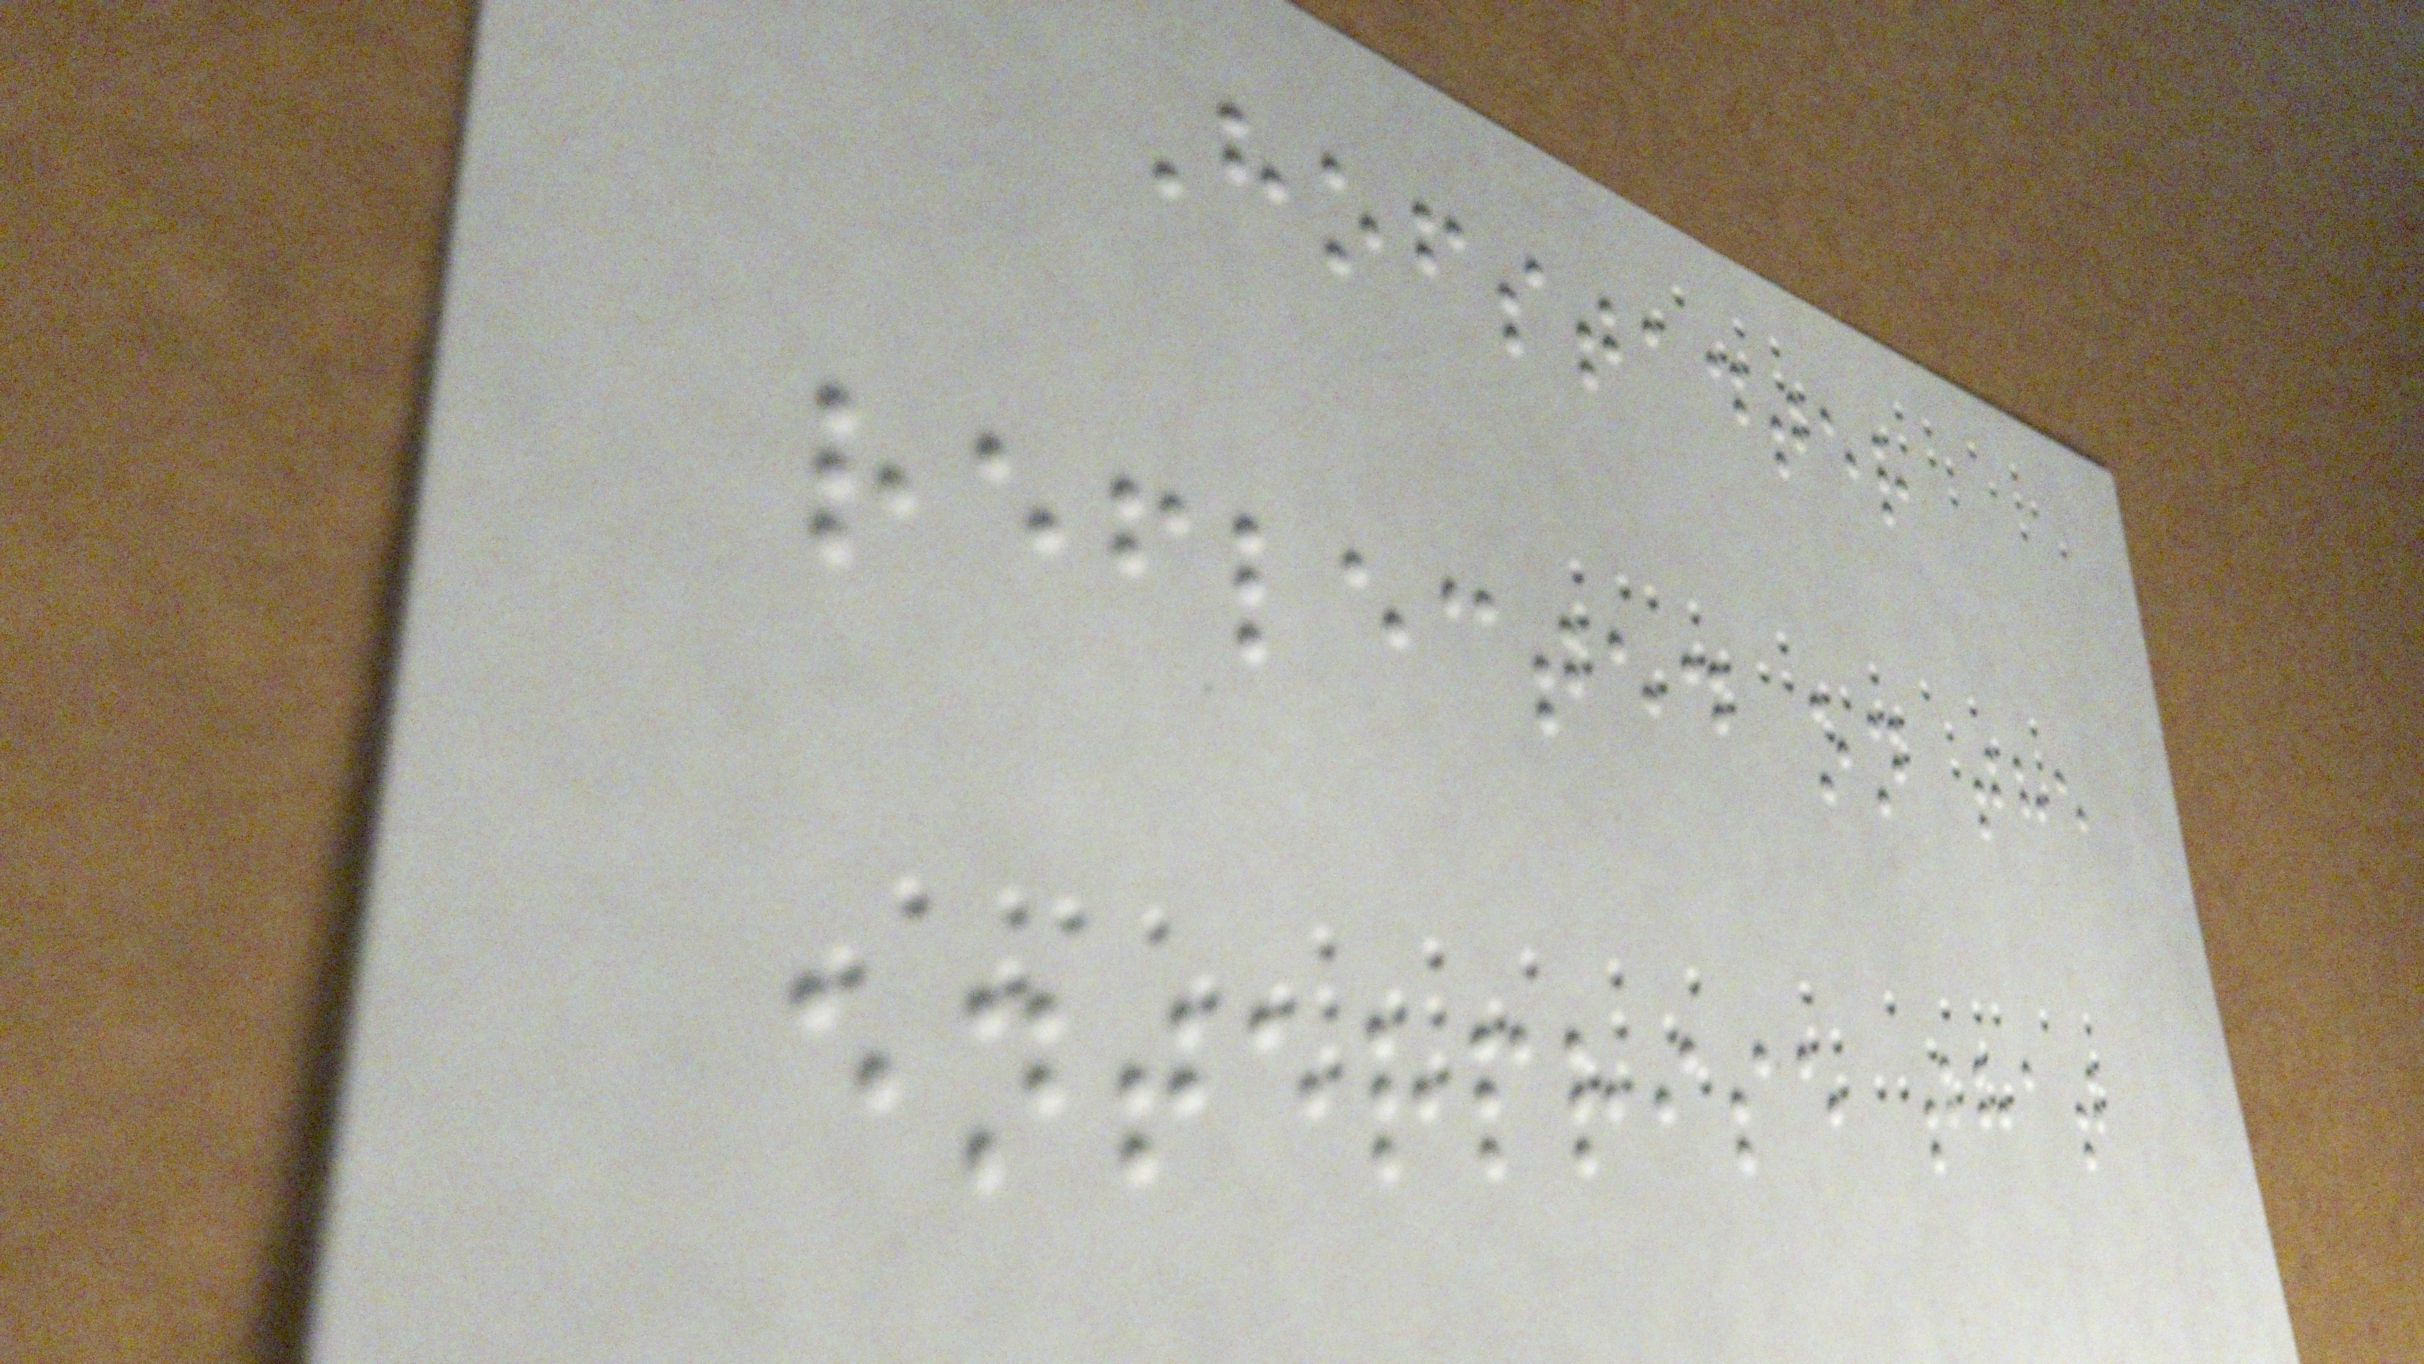Hofstadter
reflected on the
enterprise that
